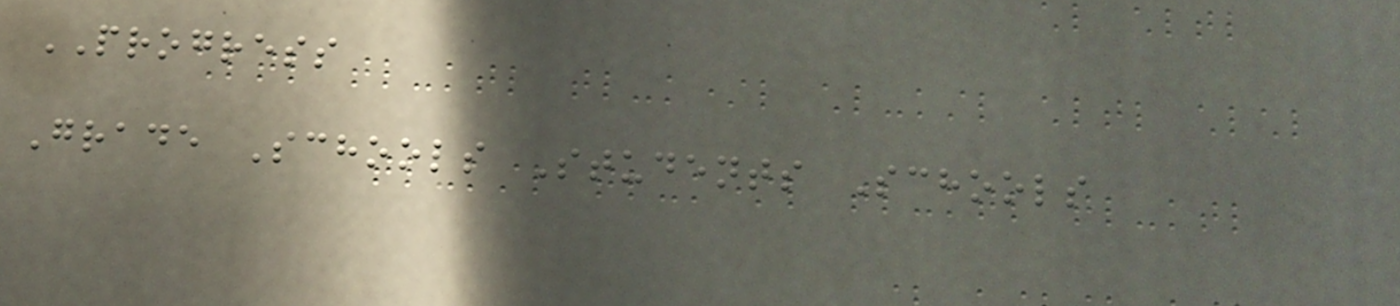PROGRESS
Grade Schools Students Schools
